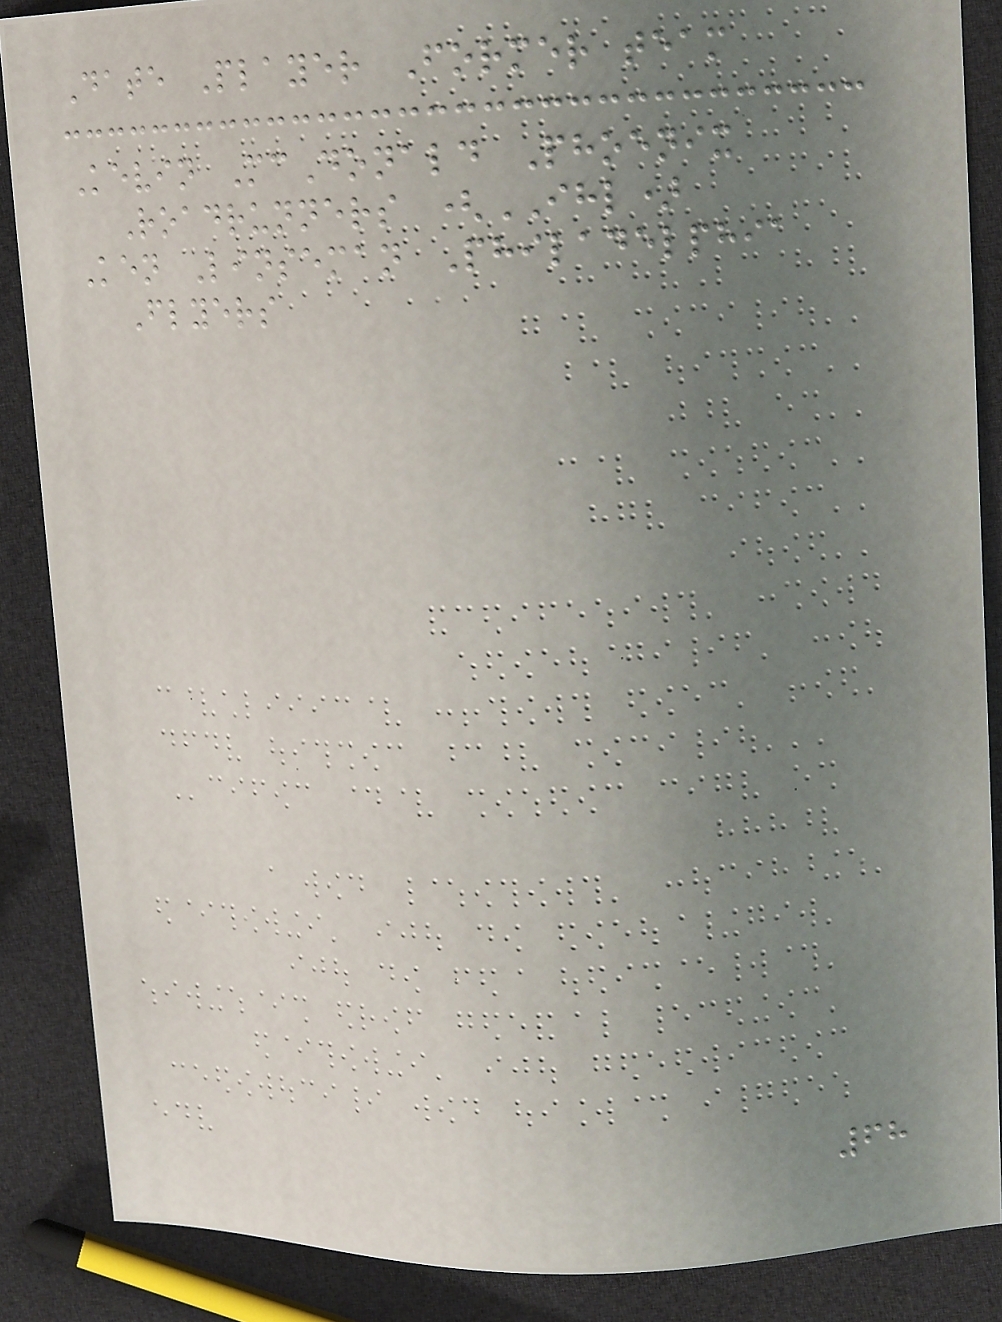Date Player Former team
Kevin McDonald Phoenix
Roadrunners (IHL)
Ken Linseman Philadelphia
Flyers
68
